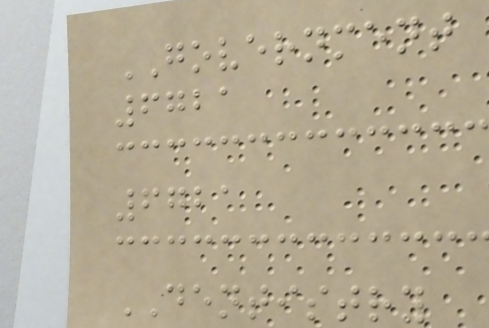GOVERNMENT
6721
6721
DENTISTRY
